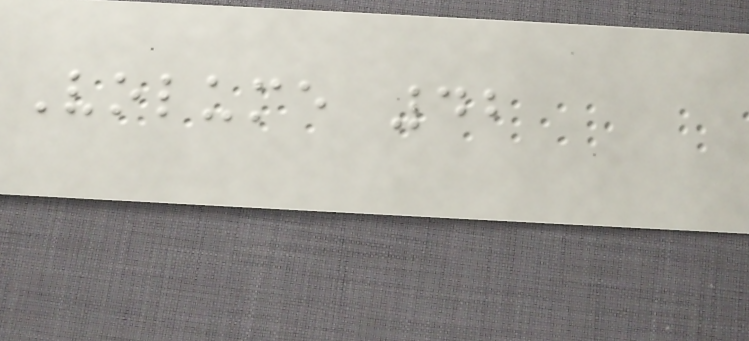Volume 42
